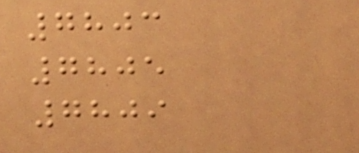7803
7805
7809
